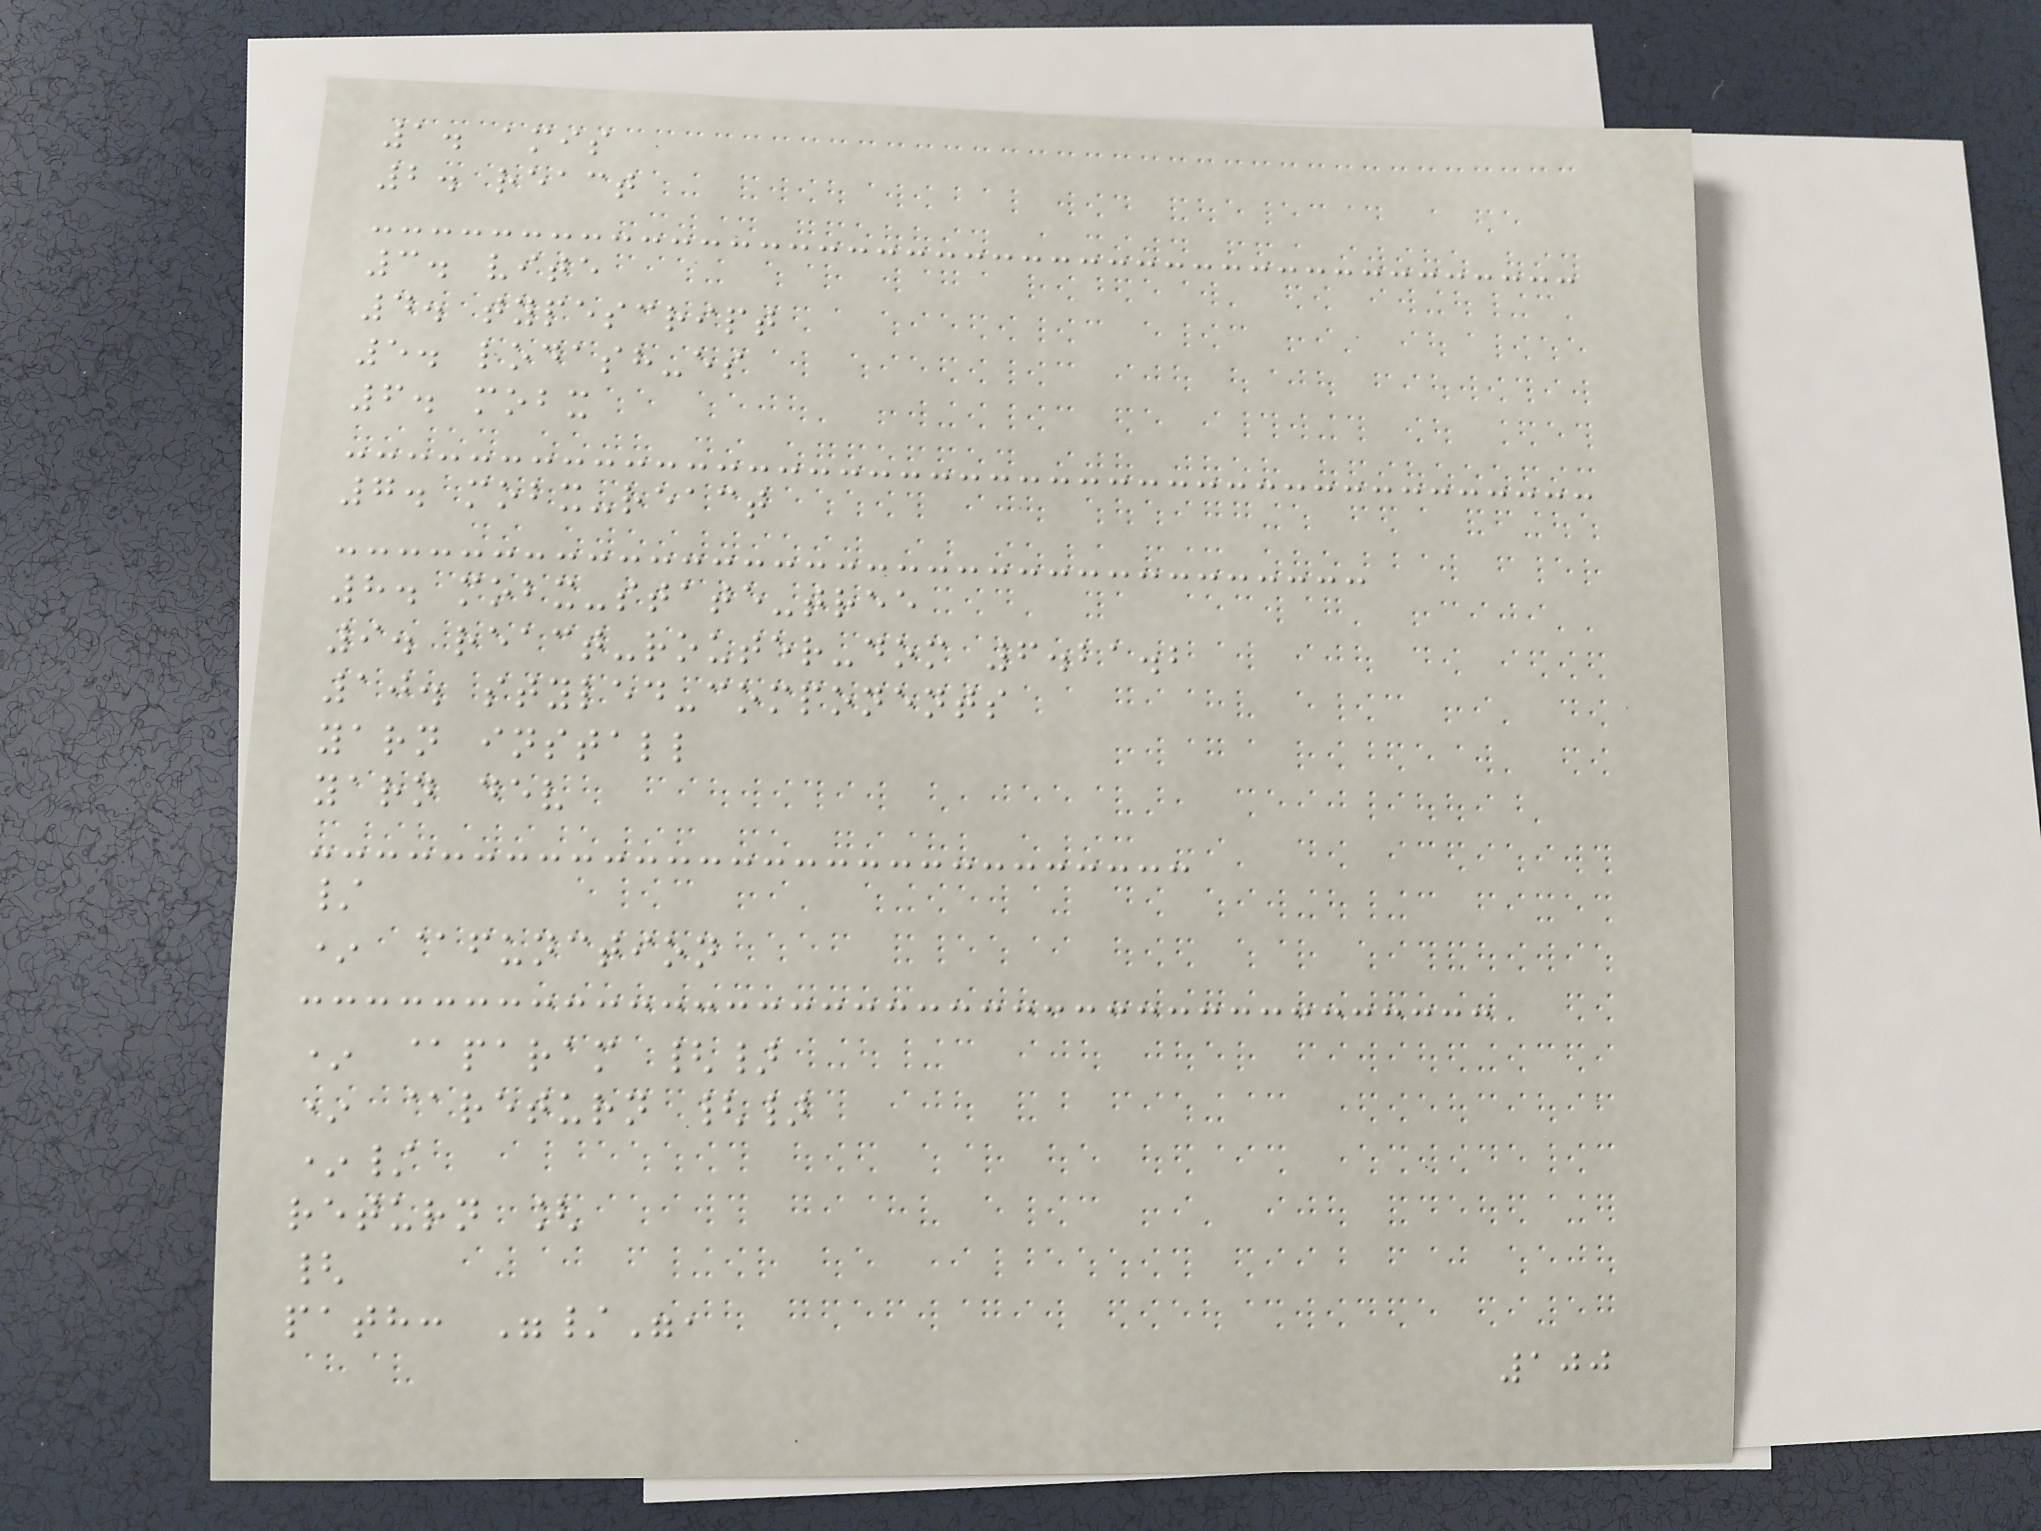1. amis
2. react
3. vite
4. typescript
5. lodash-es
6. mobx
7. mobx-react
8. mobx-state-tree
9. react-router-dom 6.21.2
10. styled-components
yarn install
yarn dev
/
* @function
* @param {}
* @return {}
*/
return [
{
path: "/",
100
